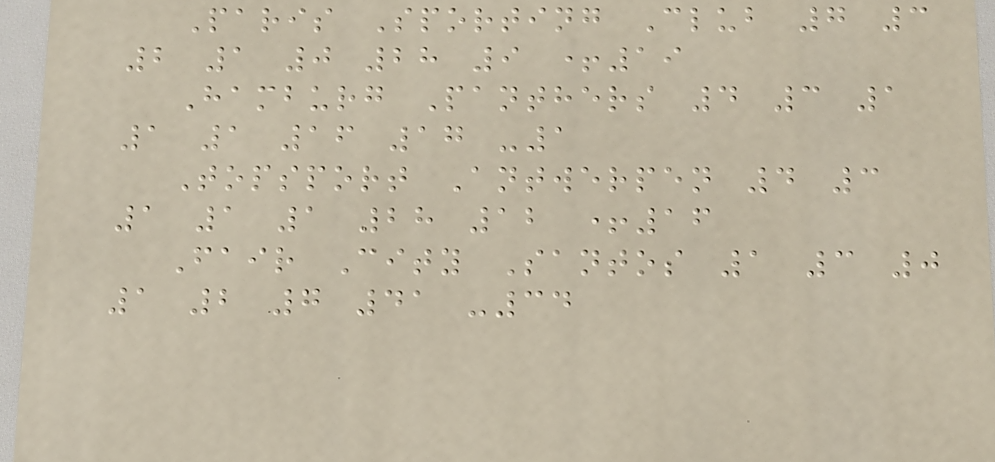Paris Sporting Club 7 3
2 1 0 28 9 +19
Hamburg Panthers 4 3 1
1 1 16 17 -1
Topsport Antwerpen 4 3
1 1 1 28 12 +16
Fair City Santos 1 3 0
1 2 7 41 -34
